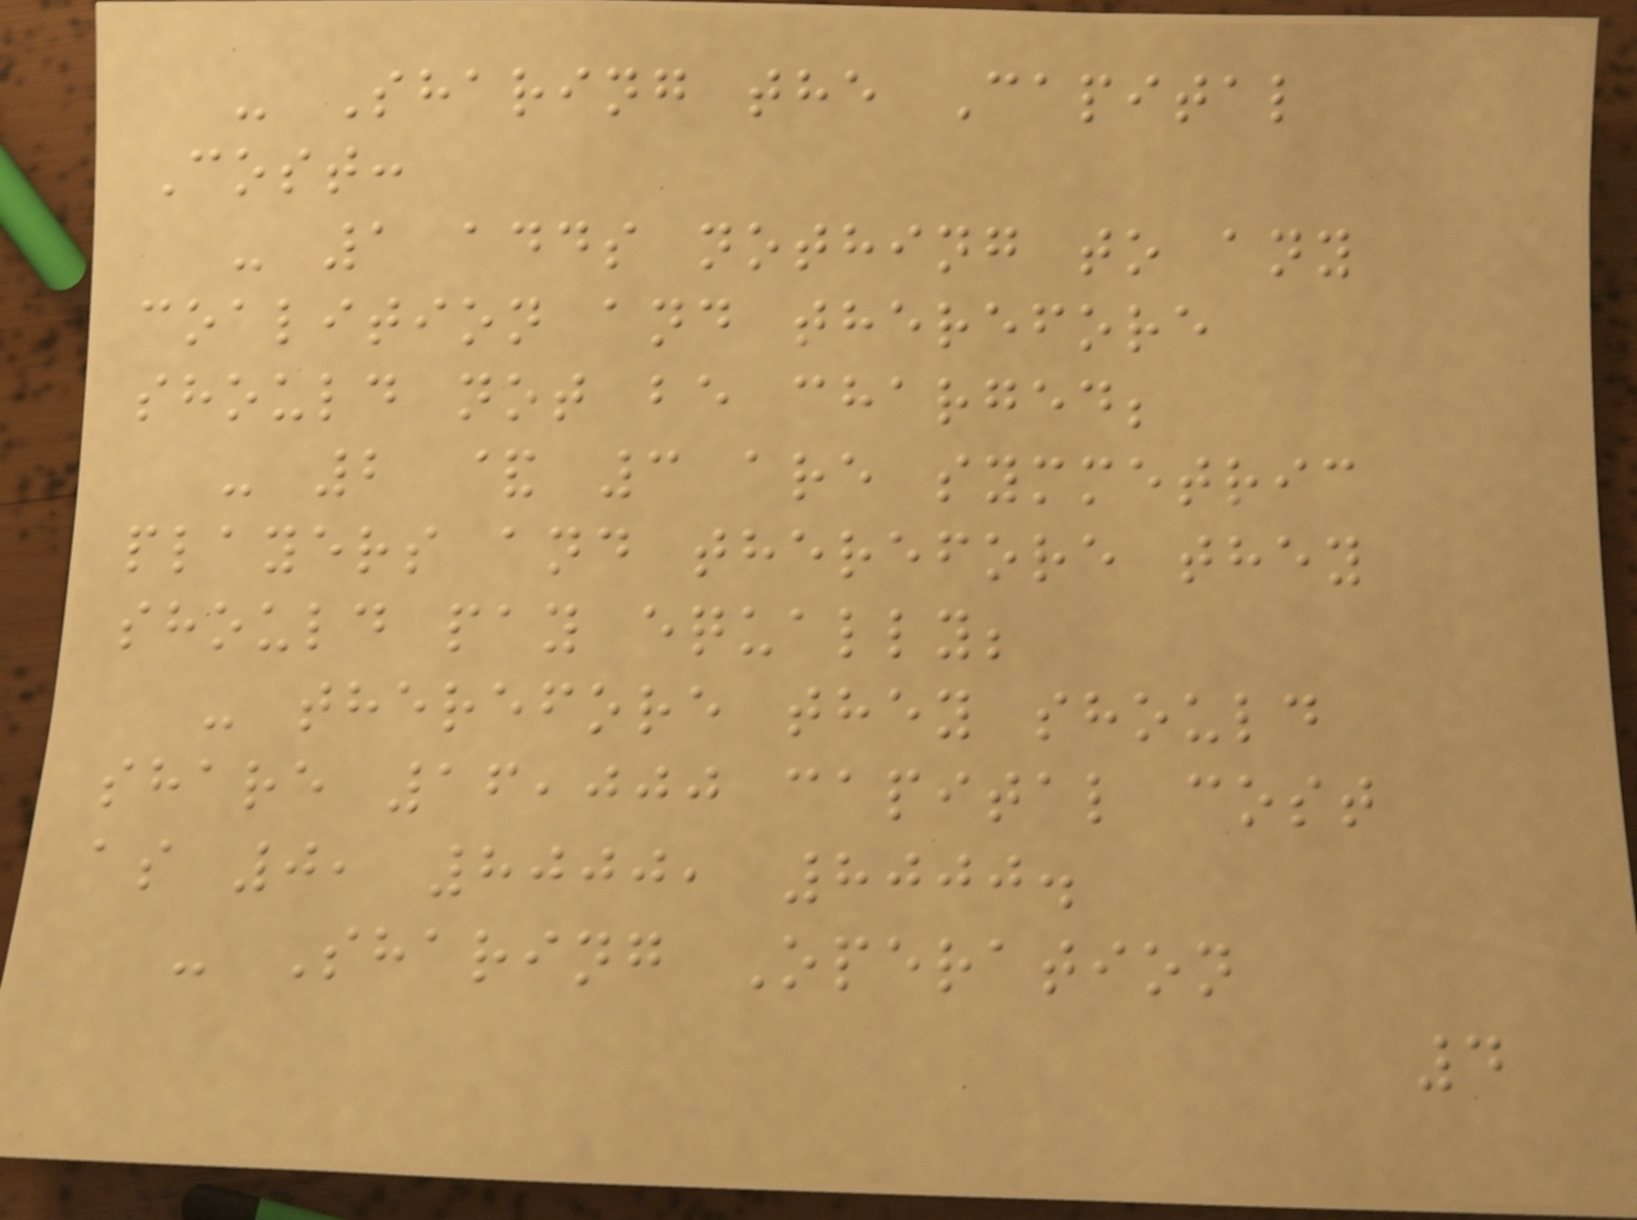- Sharing the Capital
Cost:
- 1 adds nothing to any
coalition and therefore
should not be charged;
- 2 & 3 are symmetric
players and therefore they
should pay equally;
- therefore they should
share 16,000 capital cost
as 0, 8000, 8000.
- Sharing Operation
4
